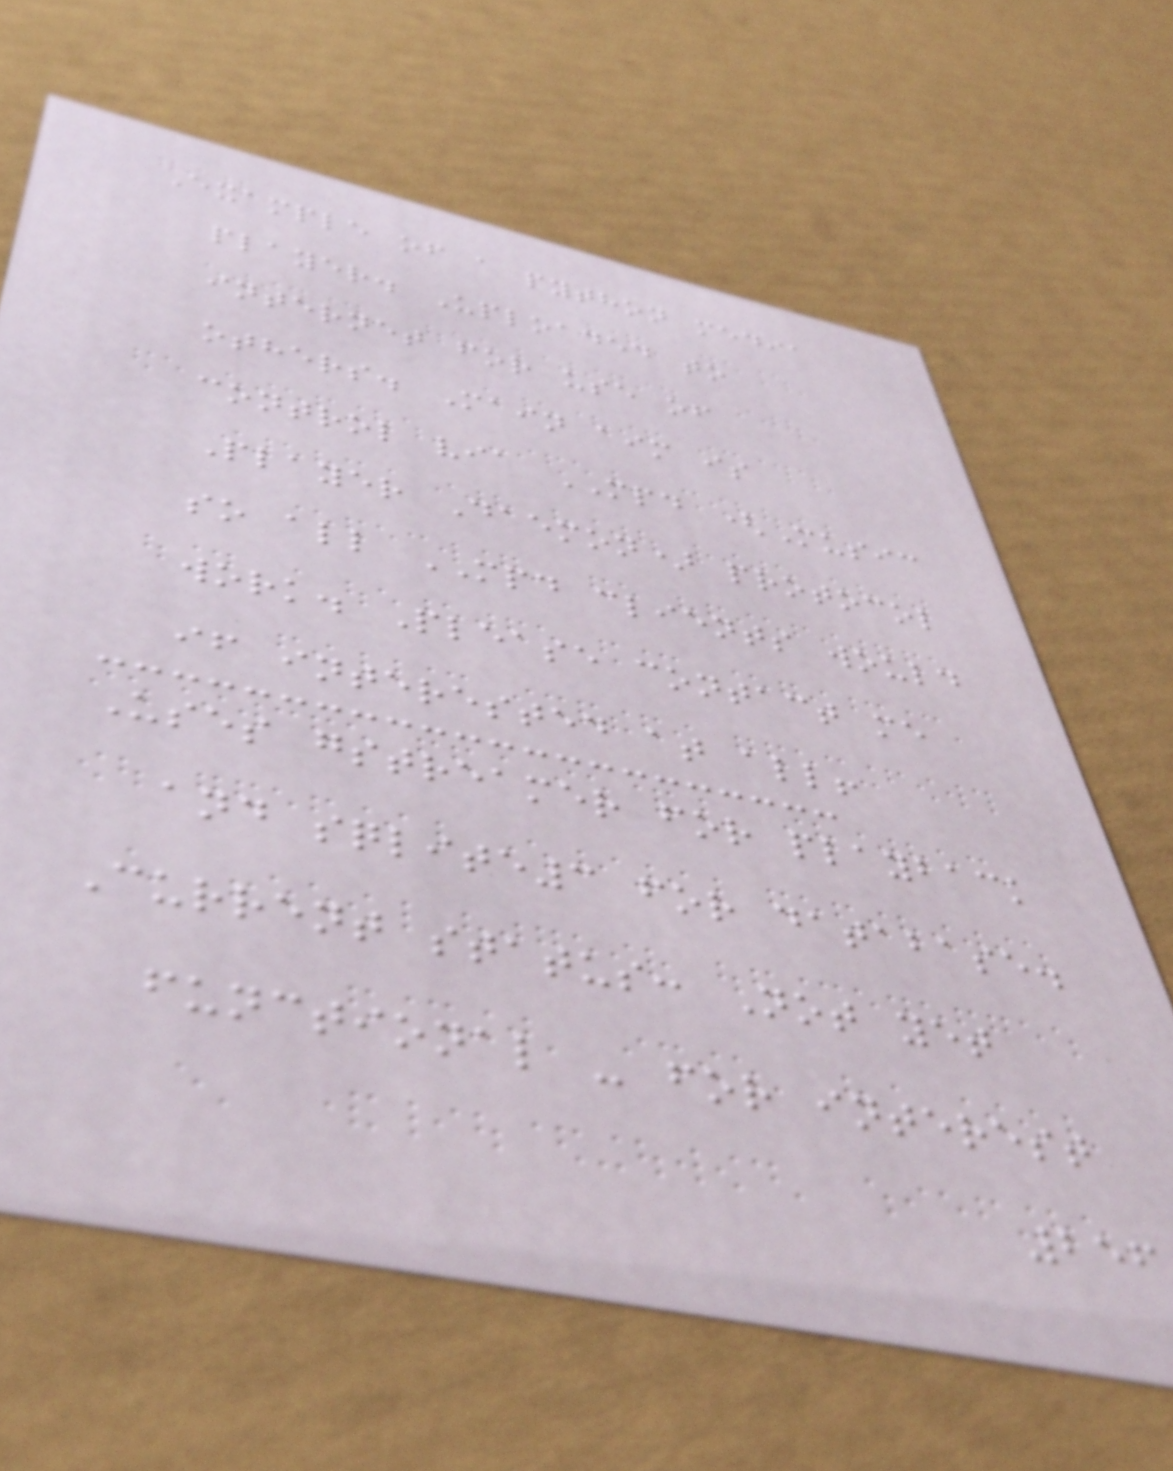Example of a python media
player. Uploaded to
internet for use of
others. Main aim is
control via MPD (Music
Player Daemon) protocol
so all MPD clients would
work. Please contact me
if interested at all!
Uses gstreamer for playback
and sqlite3 for database.
Current status: Not yet
functional - for interest
256
